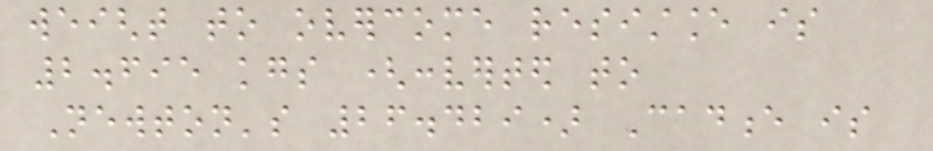weight to overcome resistance is
2.695 kgs (converted to
Newton's 26.429) Cadence is
